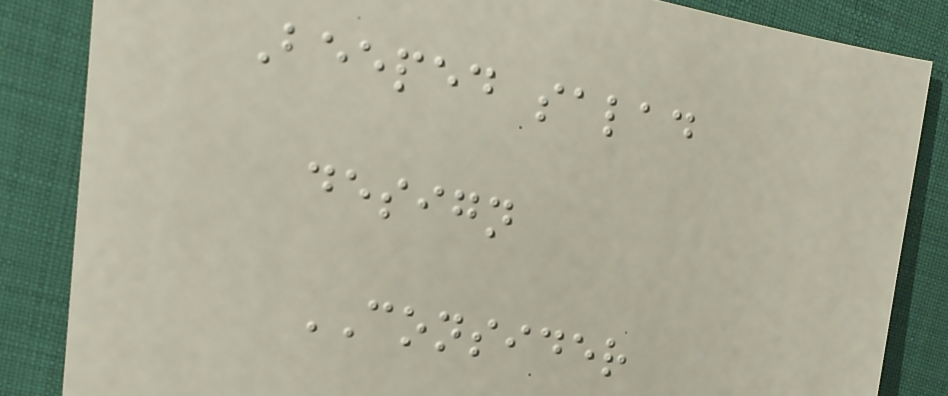Beeped salad
design
CONSIDER
